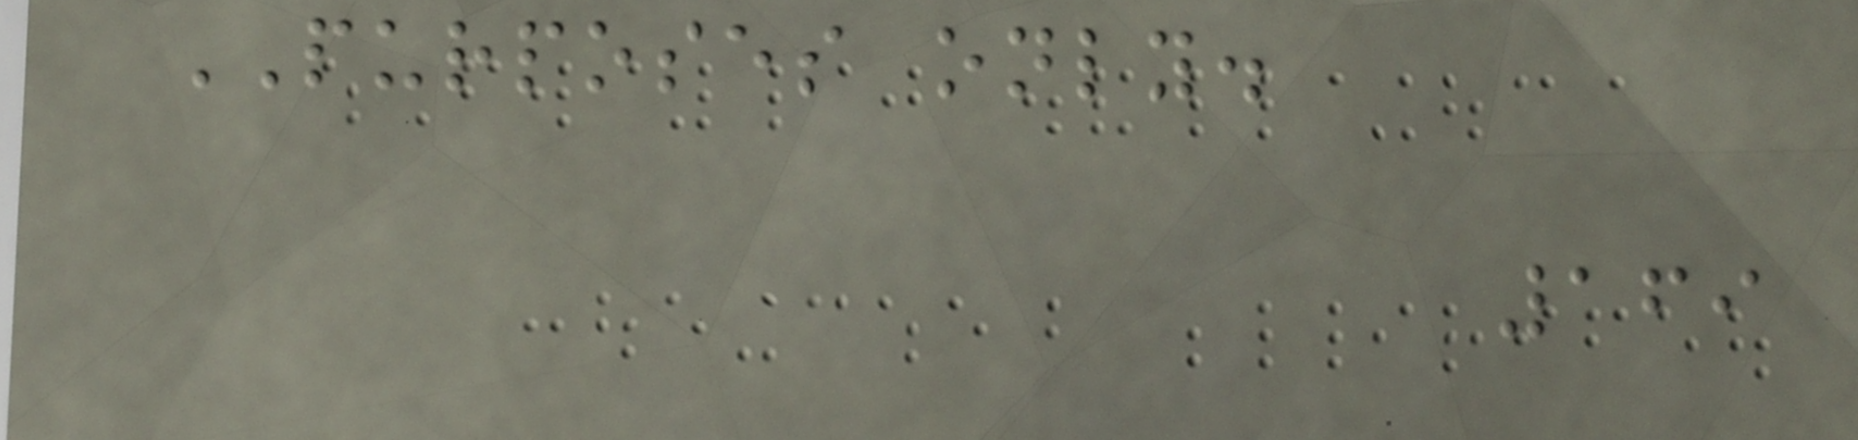PURPOSES only.
169
